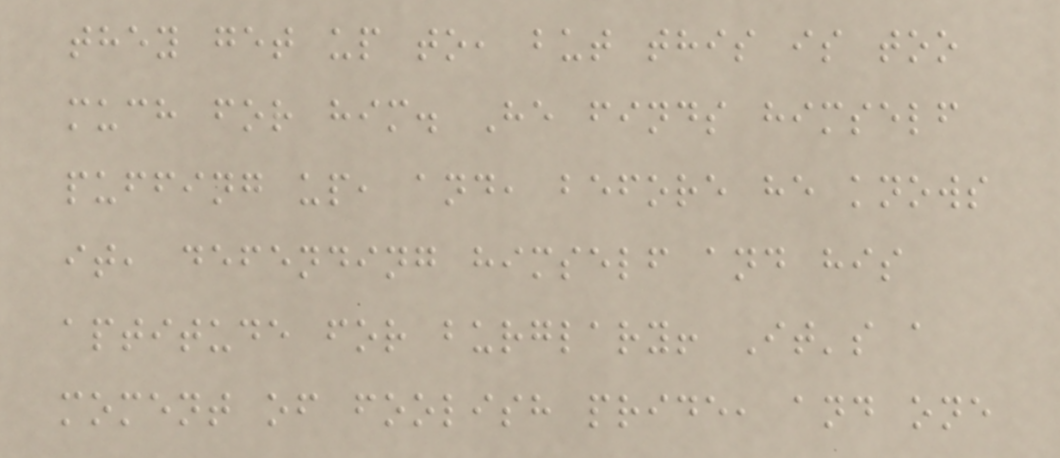they get up to, but this is too
much for him. He finds himself
puffing up, and, before he knows
it, defending himself and his
aptitude for burglary! It's a
moment of foolish pride, and one
